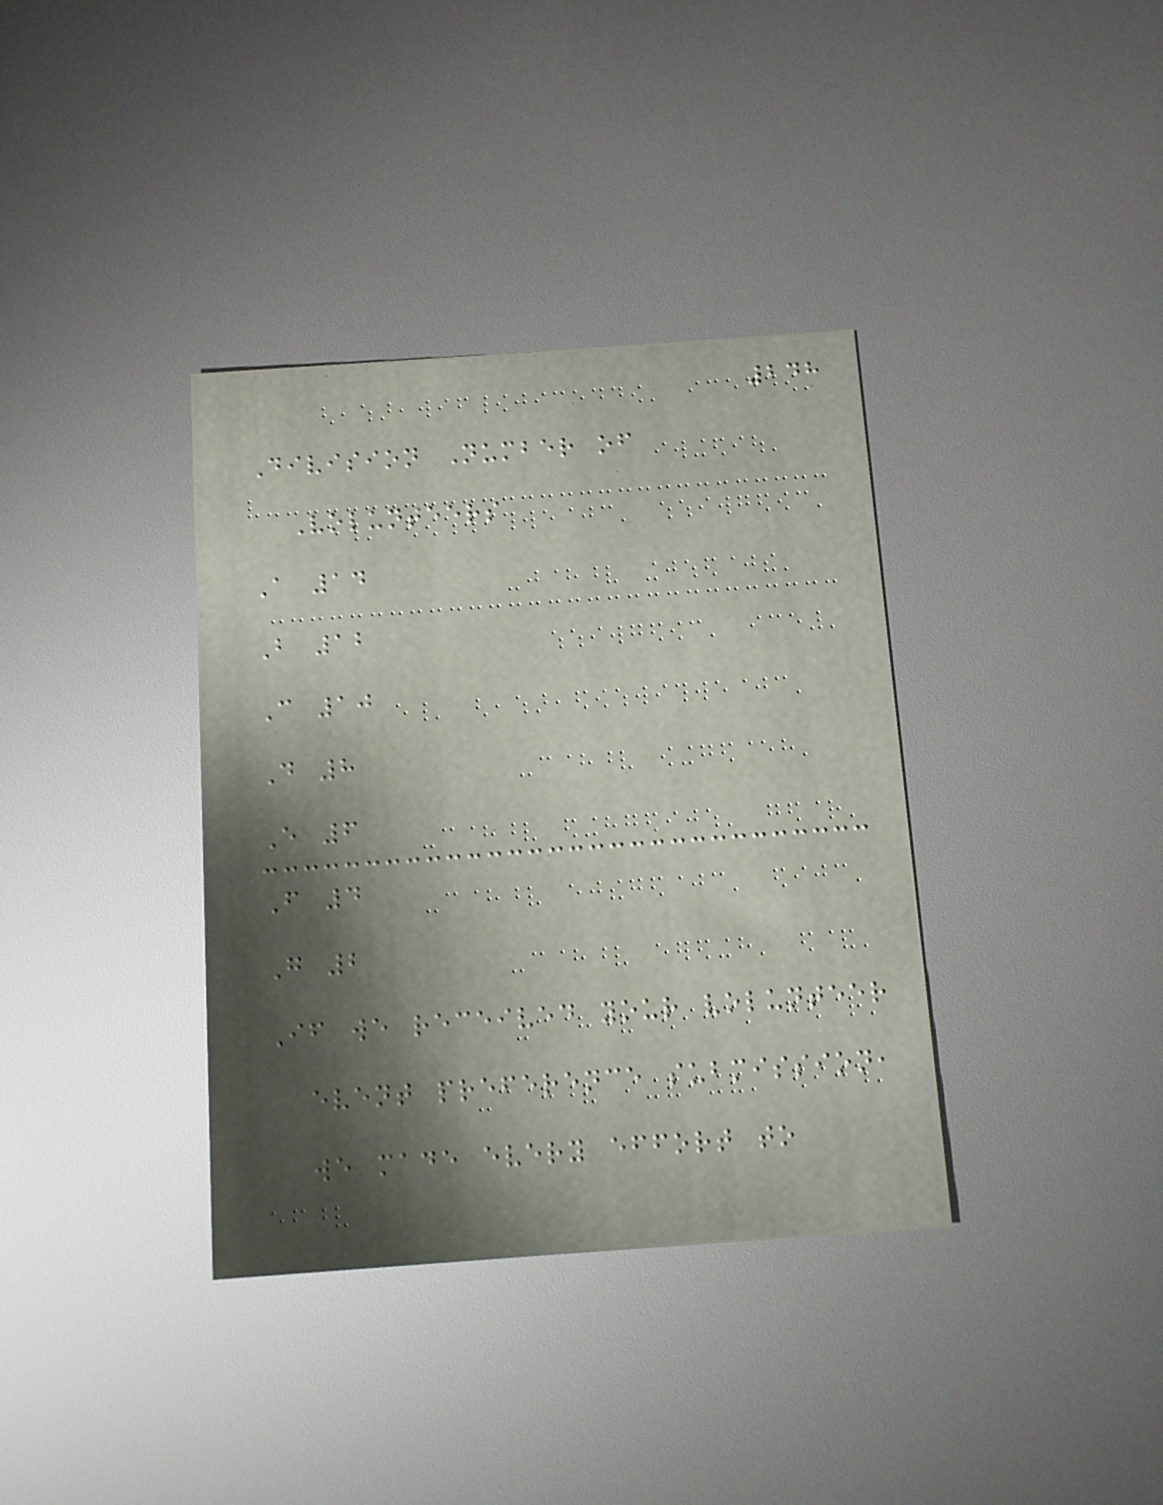248
Division Number of
Volunteers
A 14
B 12
C 10
D 8
E 6
F 4
G 2
If we received your volunteer
event preference submission,
we made every effort to
